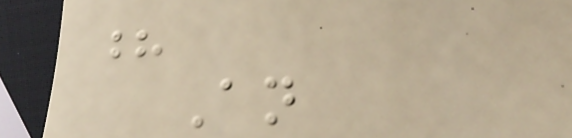?
An
